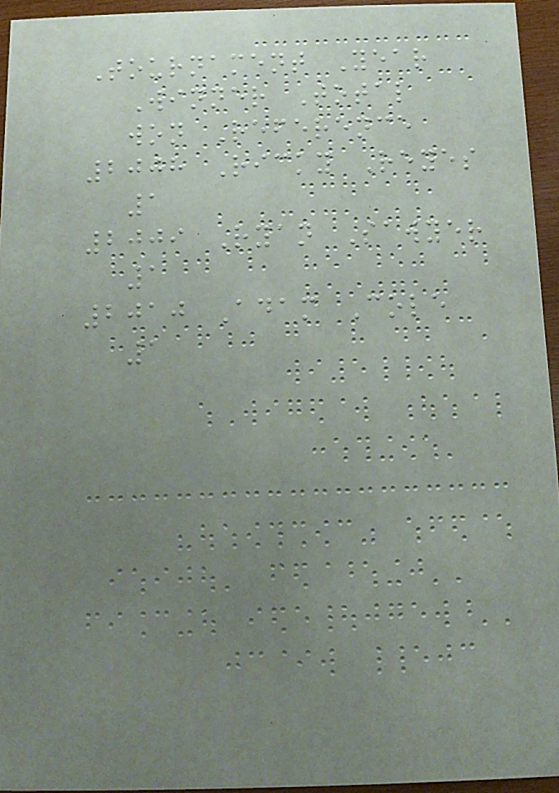Tournament Year
Winner Total
won Reference
2008 Ricky Reyes
1
2009 Ryan Sawyer
1
2010 Adam Cole
1
